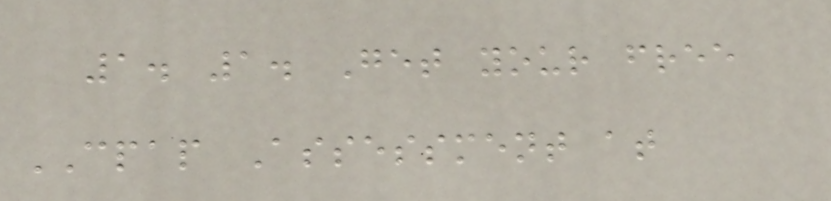1. 1. Get your free
CPAP Assessment at
